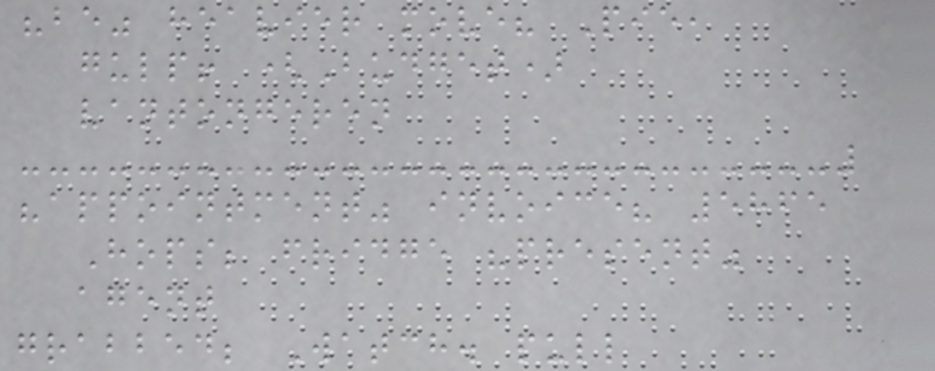"be" heavier move? Pie,
gulp! (Budget)
vantongeren
"appointment" invoice? 5865
Hops; fridge "present"
agent
grabbed; Watch. pull
